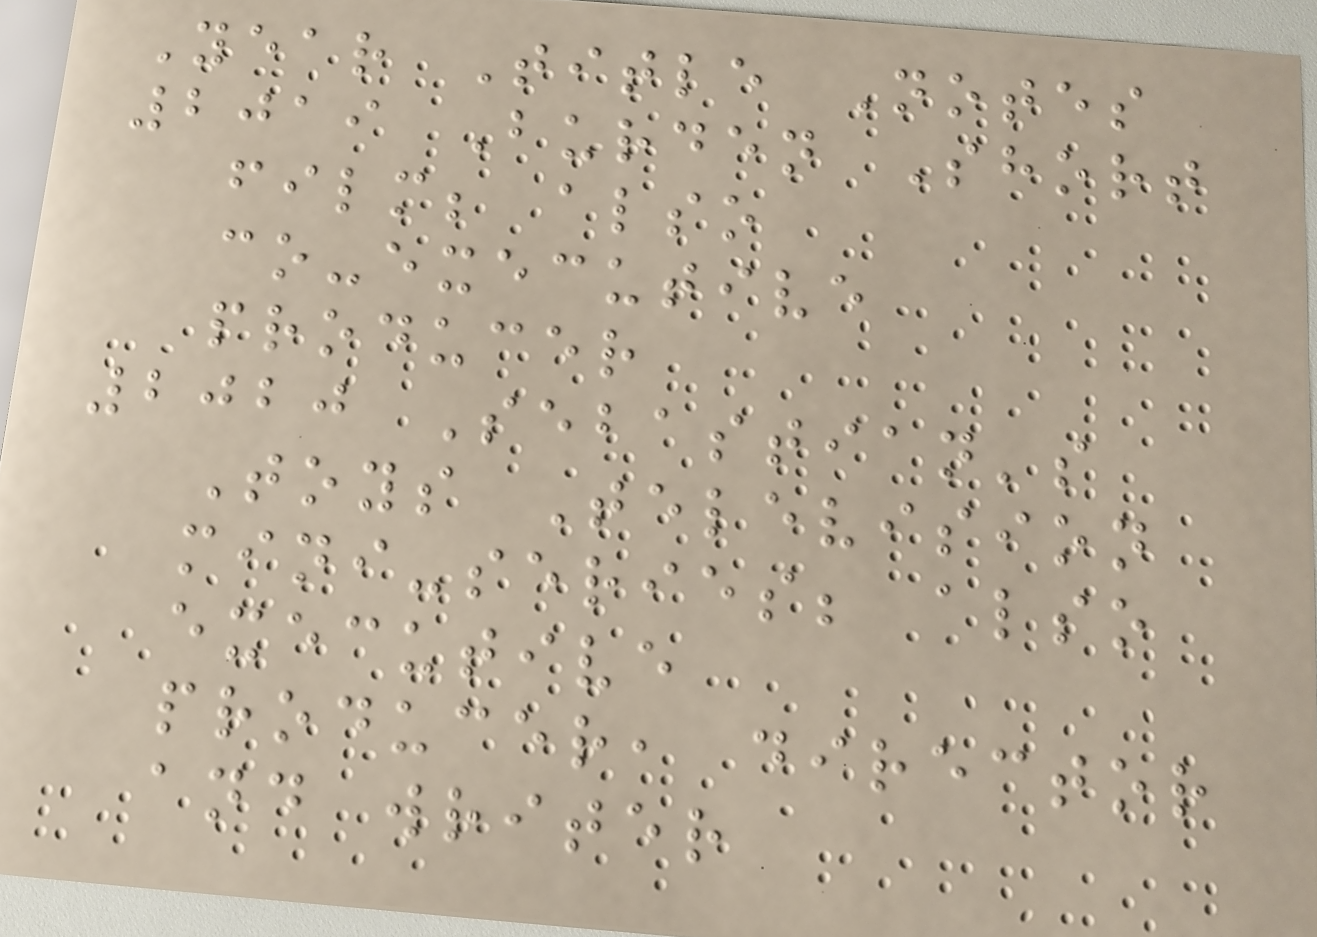Year Title Notes
2019 Burden Short
film; also
co-executive
producer
2020 Sebastian's
Toys Television
mini-series; also
executive
producer, director
and writer
